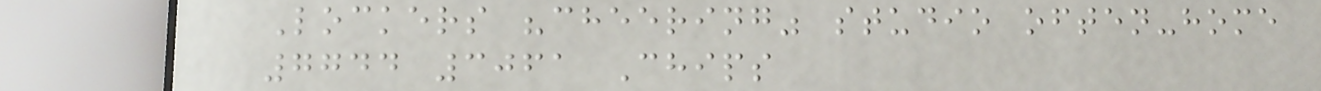Lockers "cheering" studio often-home
7744 3061 Chips
